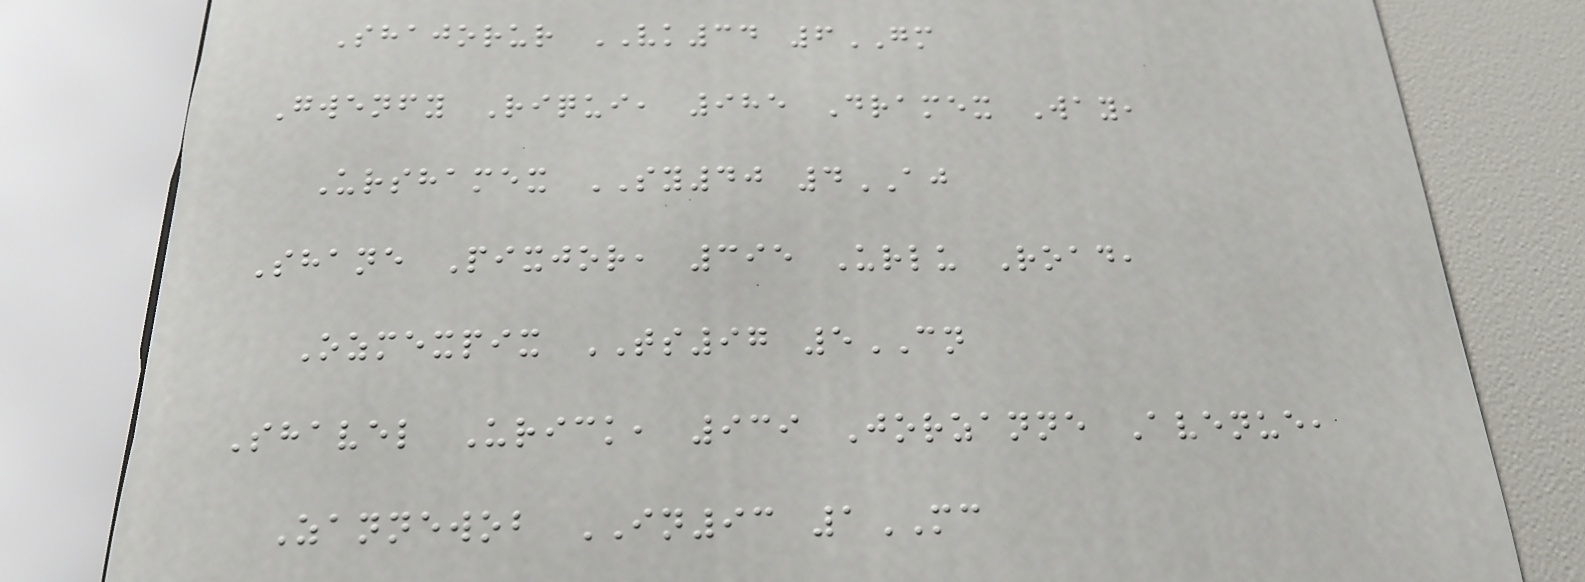Shajorur VK34 6GM
Gwenfy Riqui, 985 Dramex Way,
Urshamex SY40 4AJ
Shane Pixjor, 395 Urlu Road,
Ozmexpix TS97 5CN
Shavel Urick, 939 Jorzanne Avenue,
Zannewob IN93 1MC
